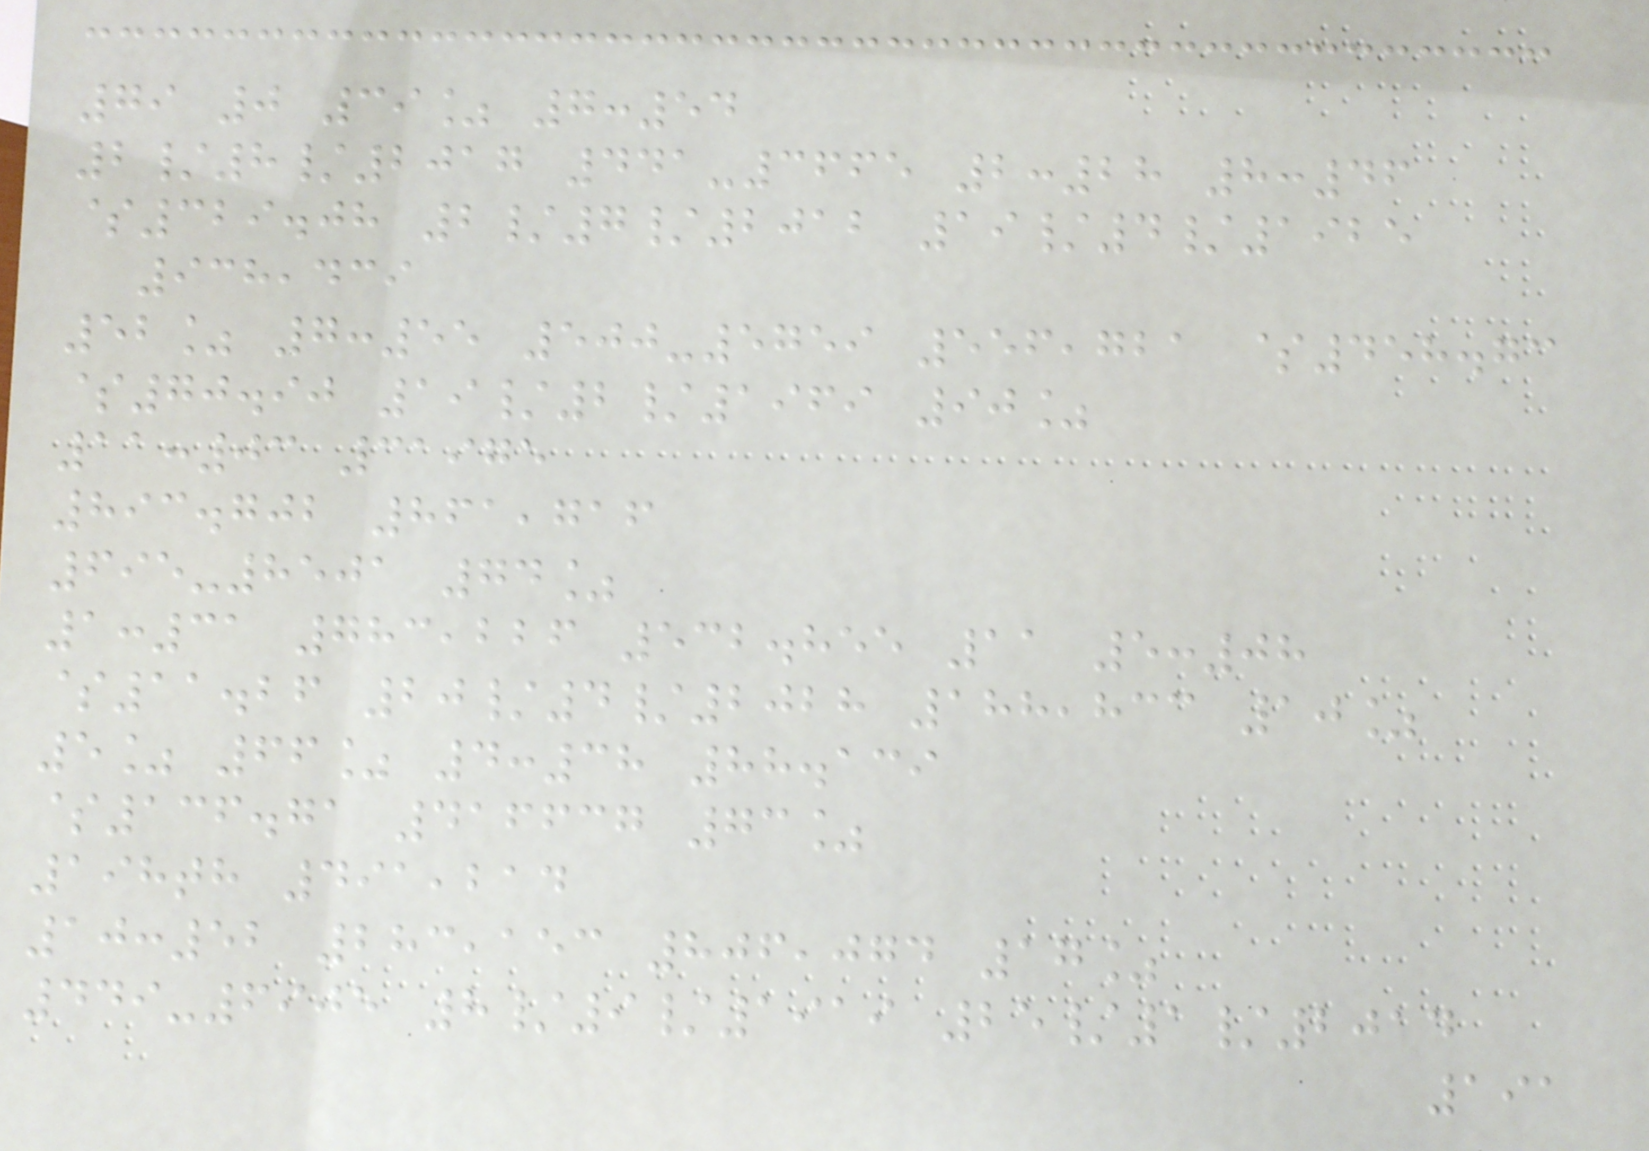79 0 39% 7:54
2/8/2017 441-3665 2:28 8:46
$329.08 2/7/2012 19/4/1925
938,439
52% 7:55 500-5759 556,721 $458.73
$70.90 19/2/1969 90%
11:03 31975
893.702 861,716
695-8501 74%
1:31 783,226 532.855 11 5:08
$11.26 20/4/2028 188,833 10%
5% 66% 4:38 88.139
$136.71 416637 73%
198th 491,214
10:52 283,153 806,074 17%
449-6905 8/9/1919 25/1/2014
191
